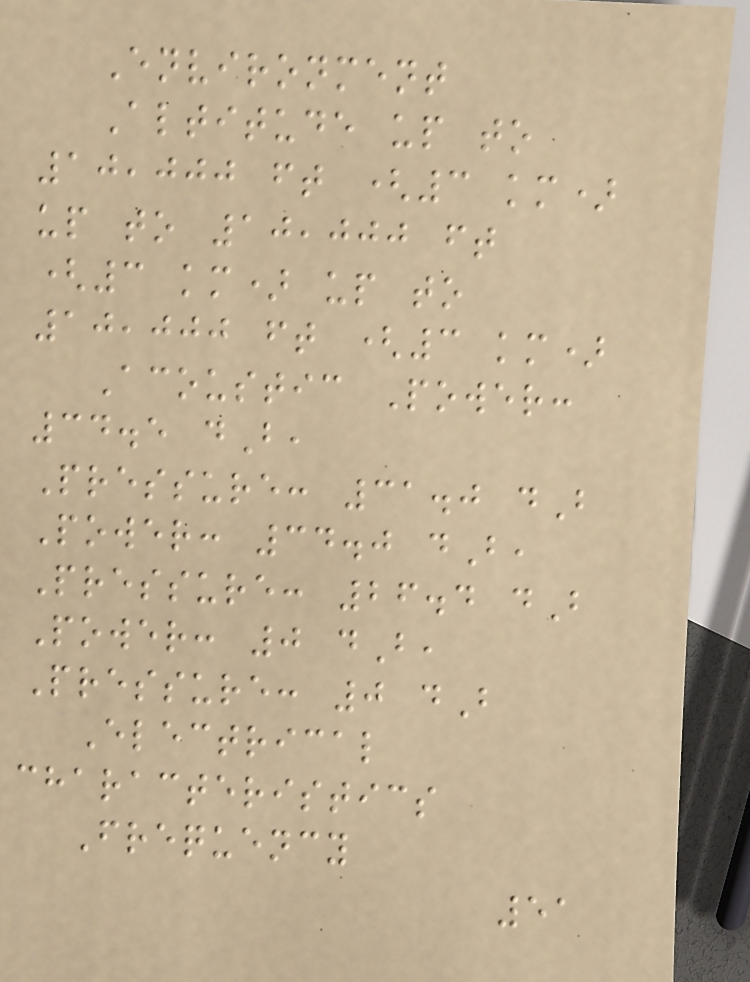Environment
Altitude up to
10,000 ft (3 km)
up to 10,000 ft
(3 km) up to
10,000 ft (3 km)
Acoustic Power:
34.5 dB,
Pressure: 31.0 dB
Power: 34.0 dB,
Pressure: 26.4 dB
Power: 0 dB,
Pressure: 0 dB
Electrical
characteristics
Frequency
51
